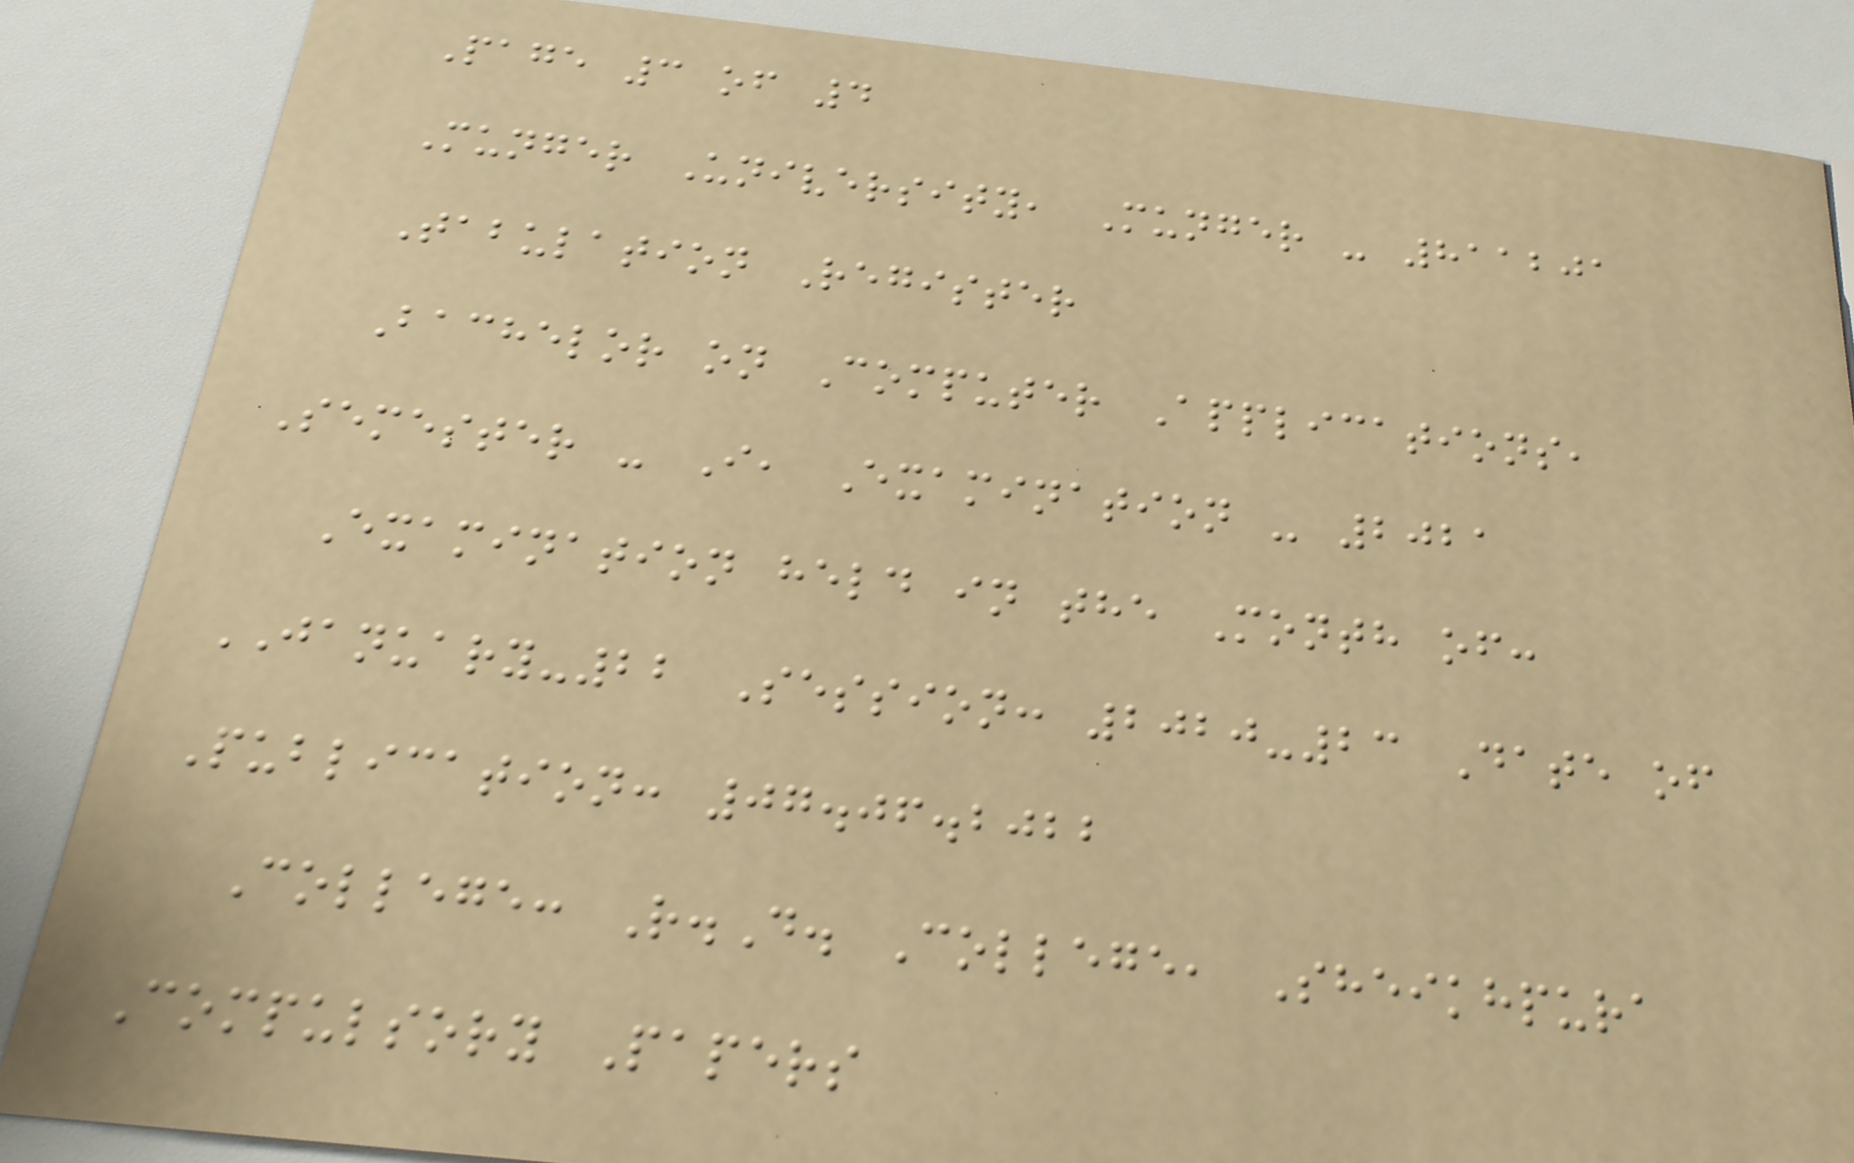Page 3 of 4
Munger University, Munger - 811201
Tabulation Register
Bachelor on Computer Applications,
Semester - I, Examination - 2021
Examination held in the Month of:
JANUARY-22 Session: 2020-23 Date of
Publication: 07.06.2022
College: R.D. College, Sheikhpura
Compulsory Papers
